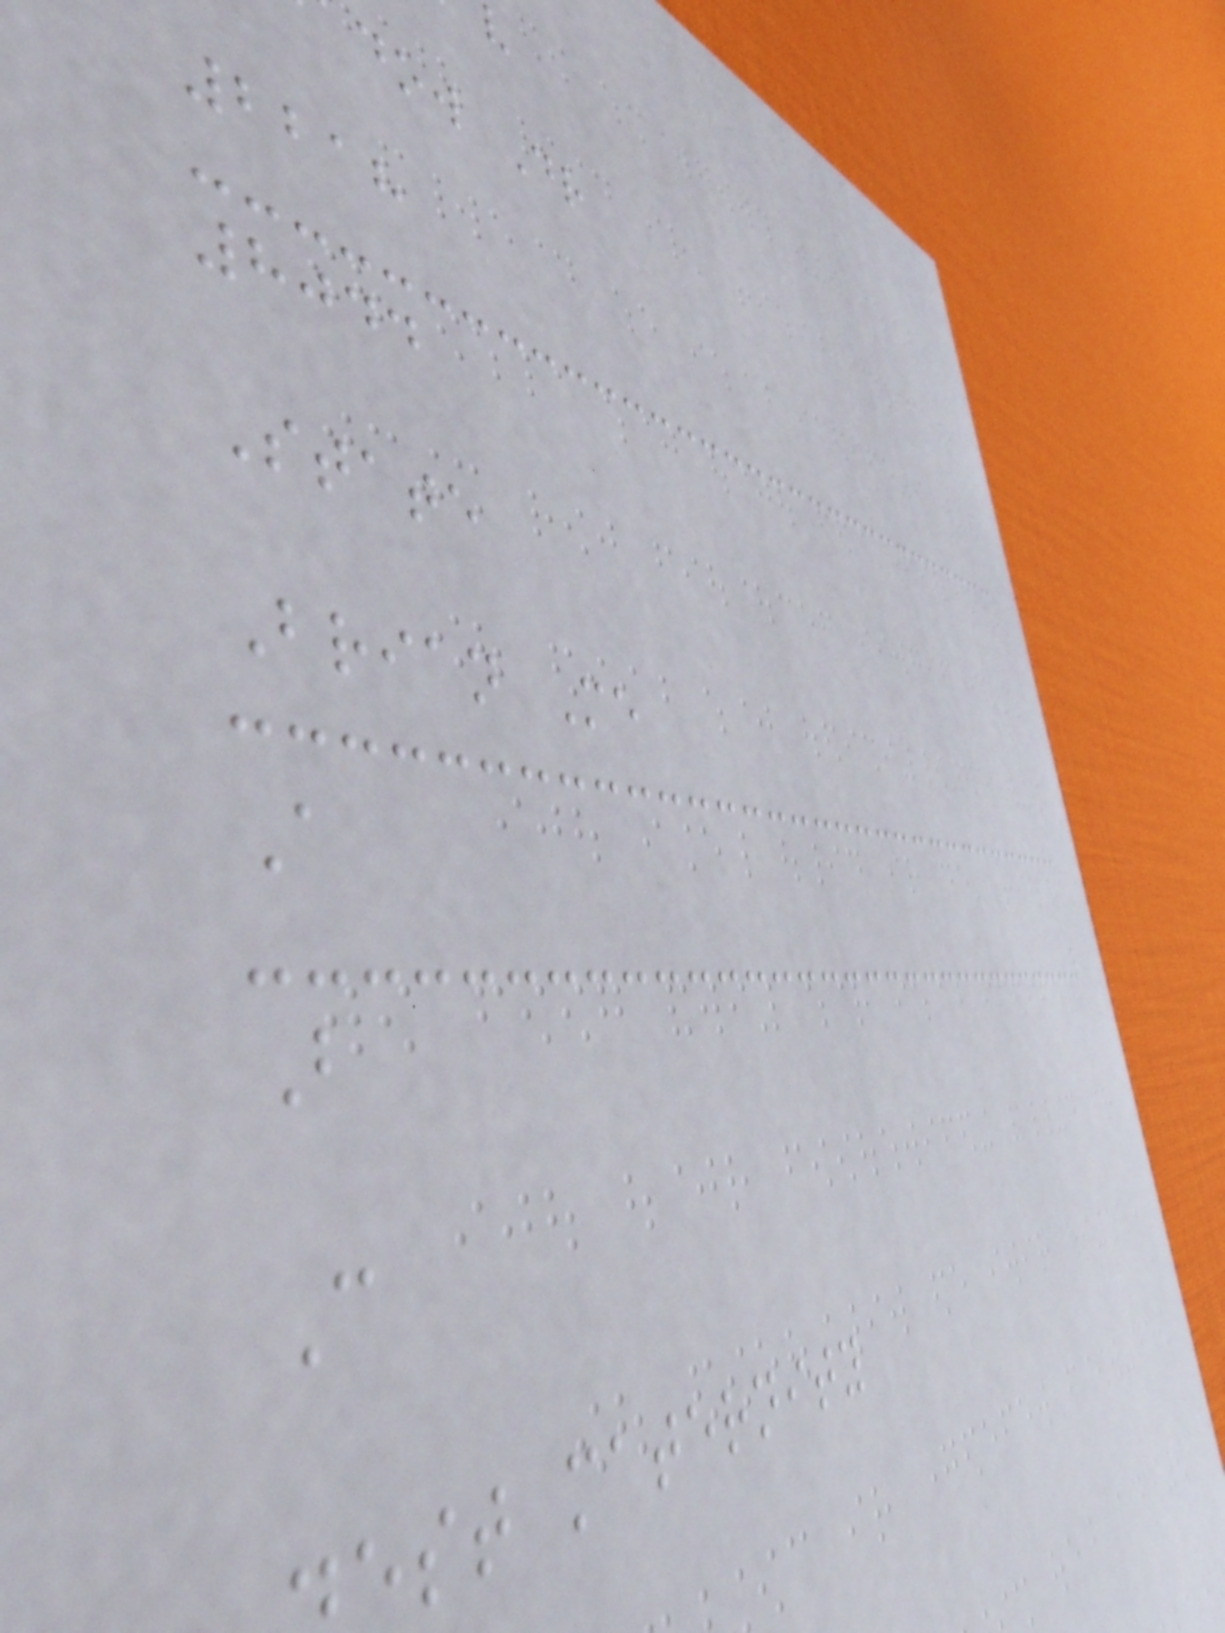dow Dr
2218
8044
State
Brian Me
A
B
C
st maternity
